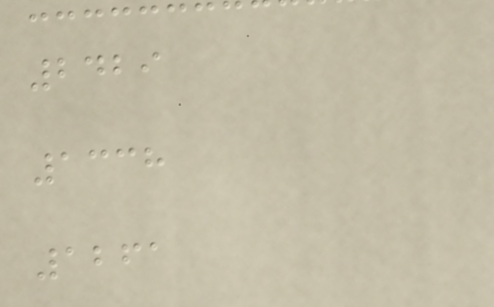2429
1338
1261
